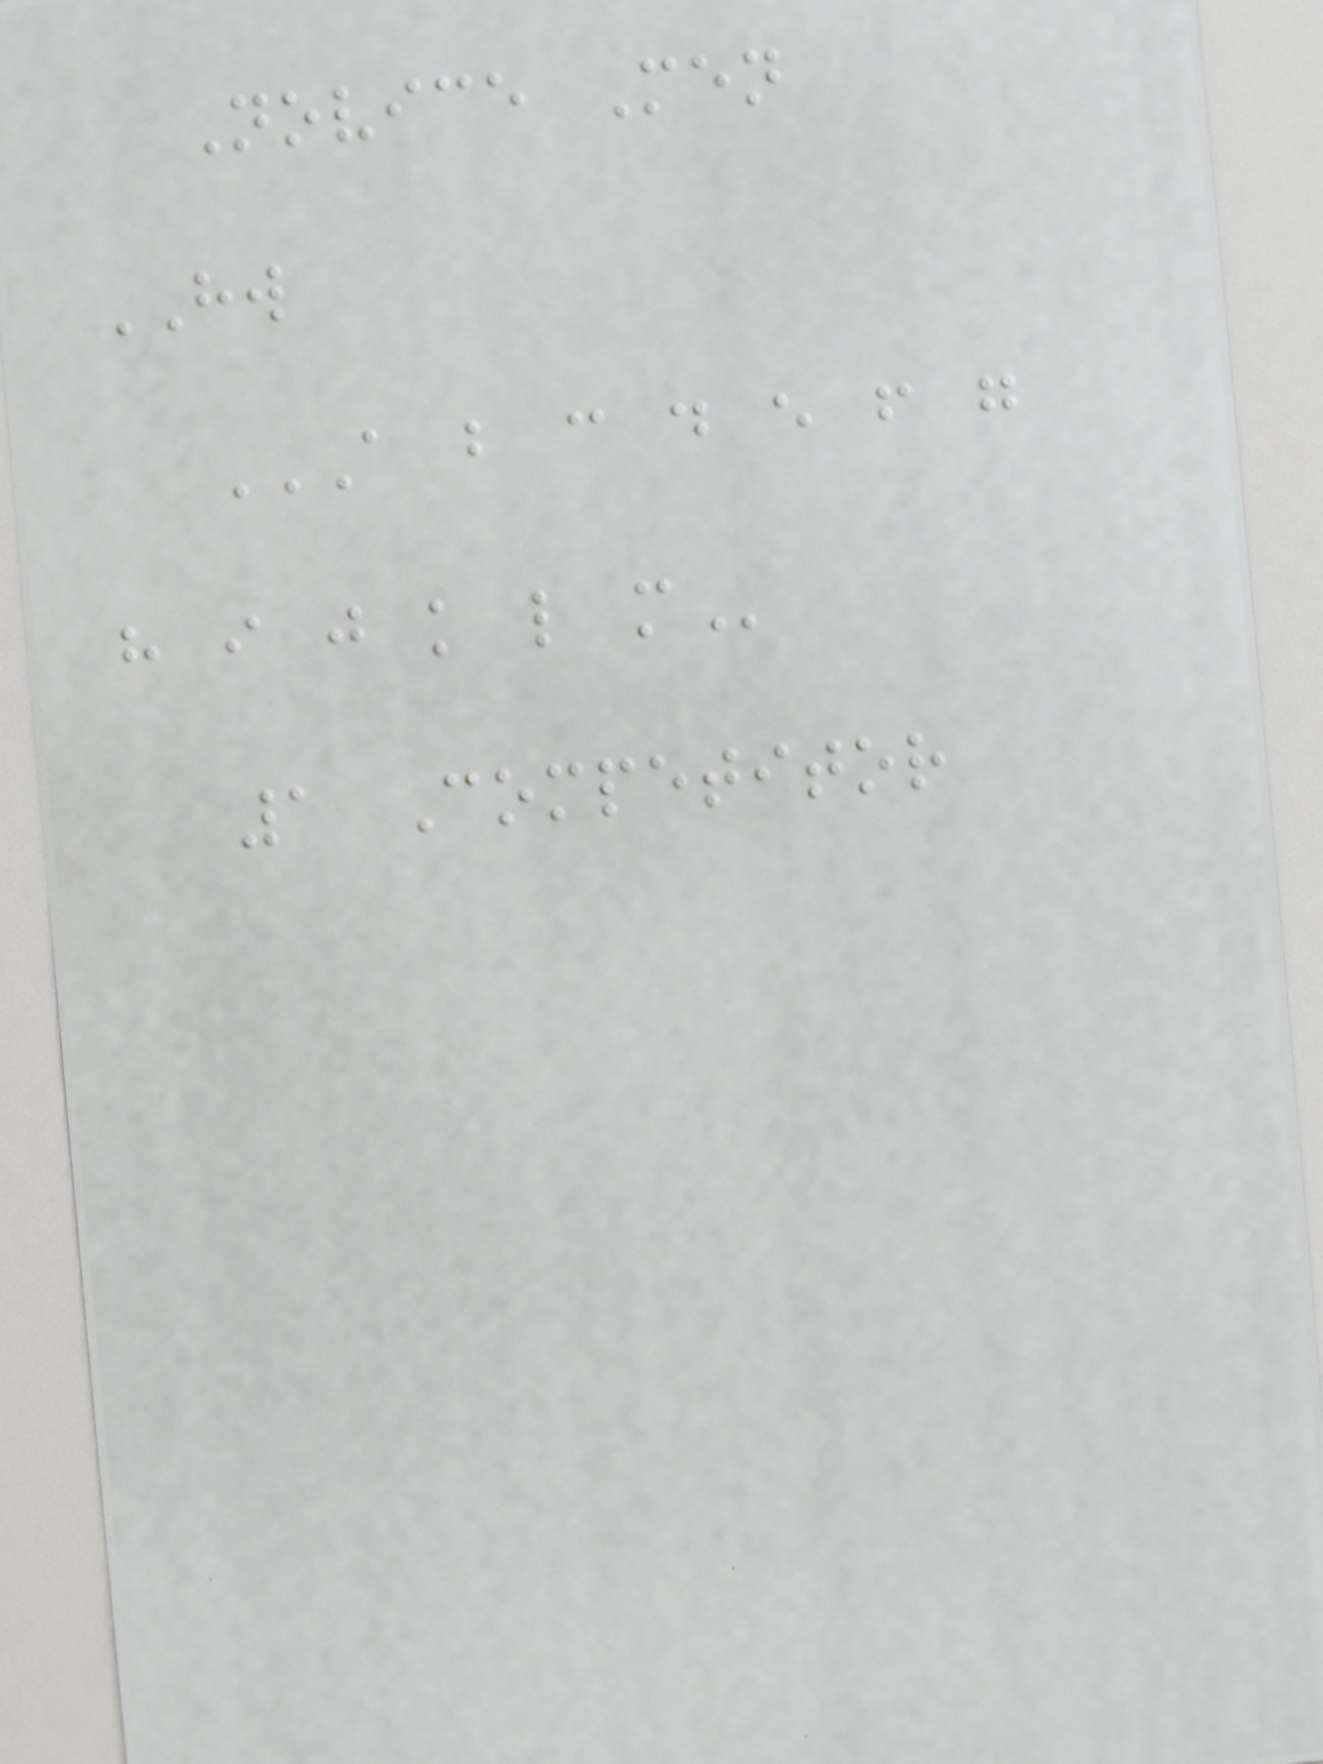Novice Men
HW
A B C D E F G
H I J K L M
1 Competitor
